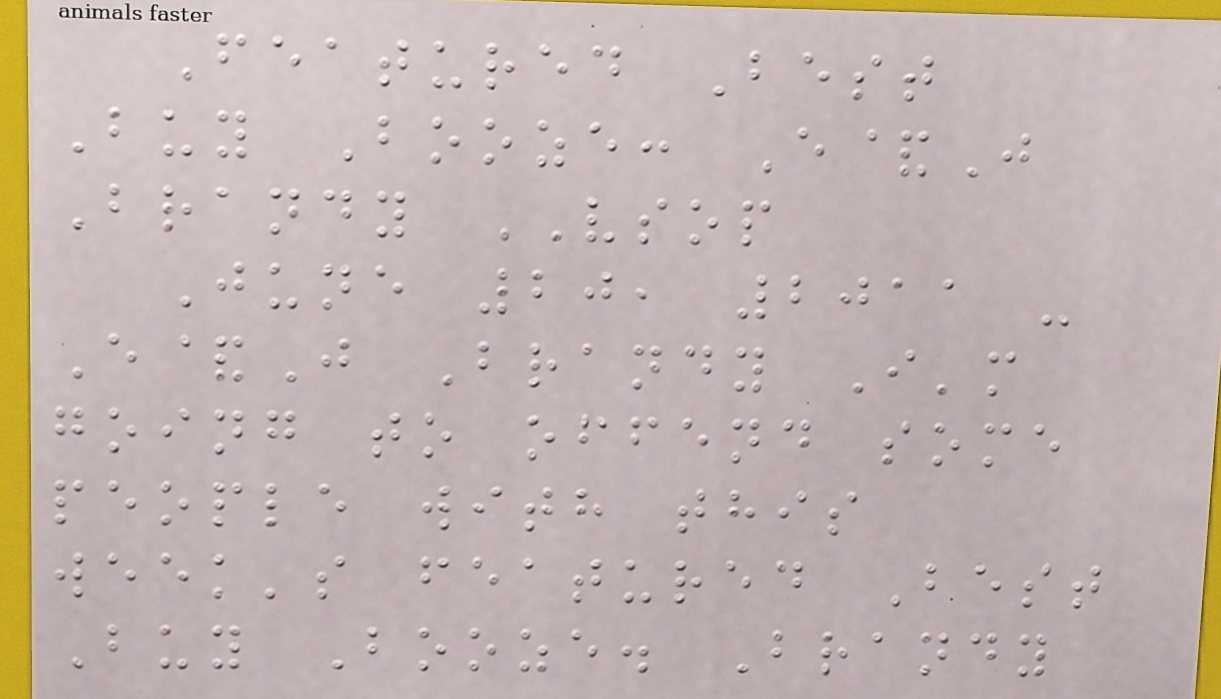Featured Best
Buy Booze: E&J
Brandy VSOP
June 20, 2011 -
E&J Brandy I'm
going to offend some
people with this
week's featured Best
Buy Booze. Brandy
